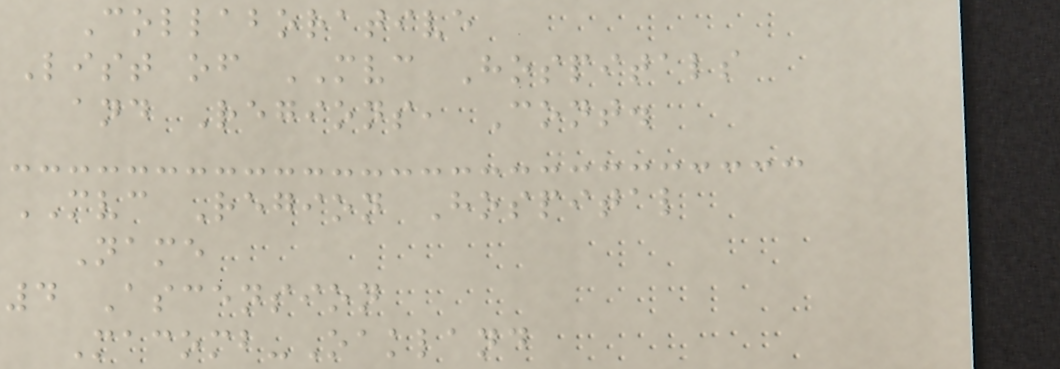Collaborative
List of MVC Hospitals
and Regions, Cont.
MVC Region Hospital
Name
4 Ascension
Macomb-Oakland
